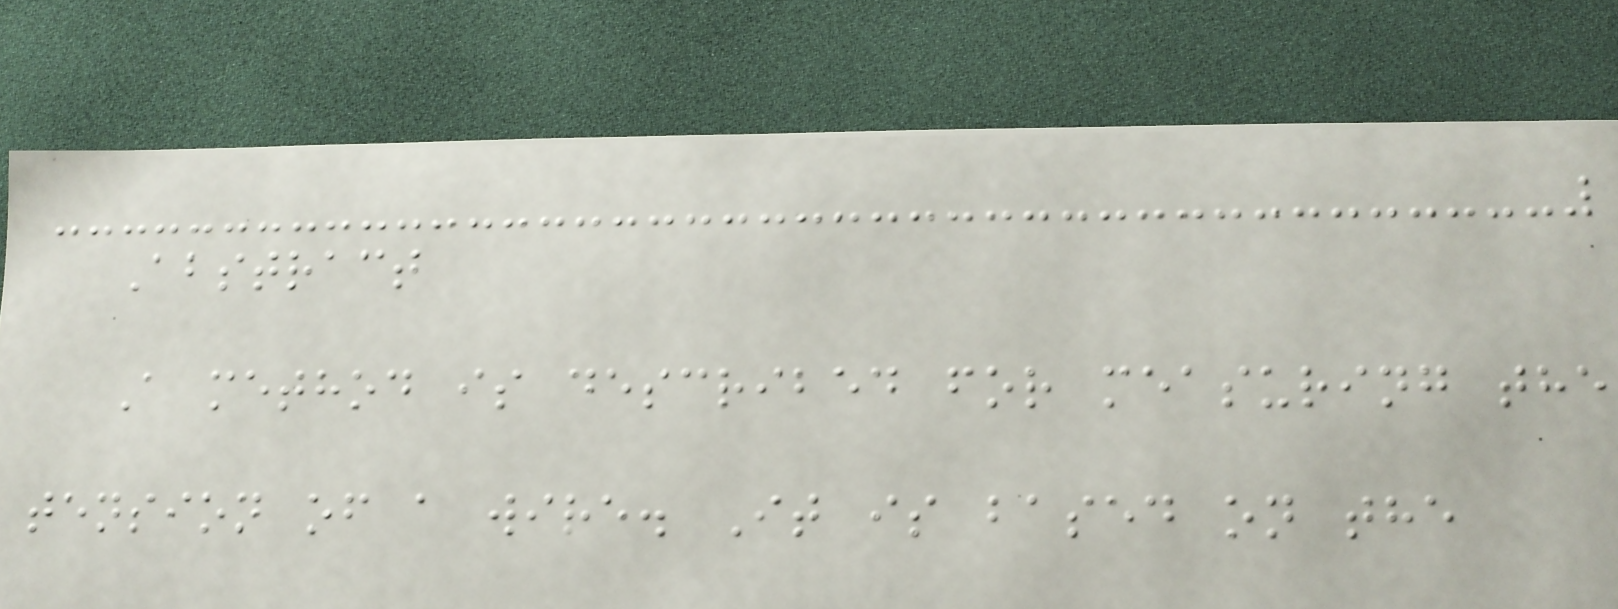Abstract
A method is described for measuring the
tension of a wire. It is based on the
